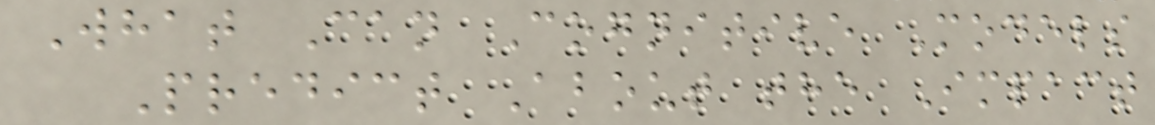What Can Cognitive Models
Predict About the Impact
